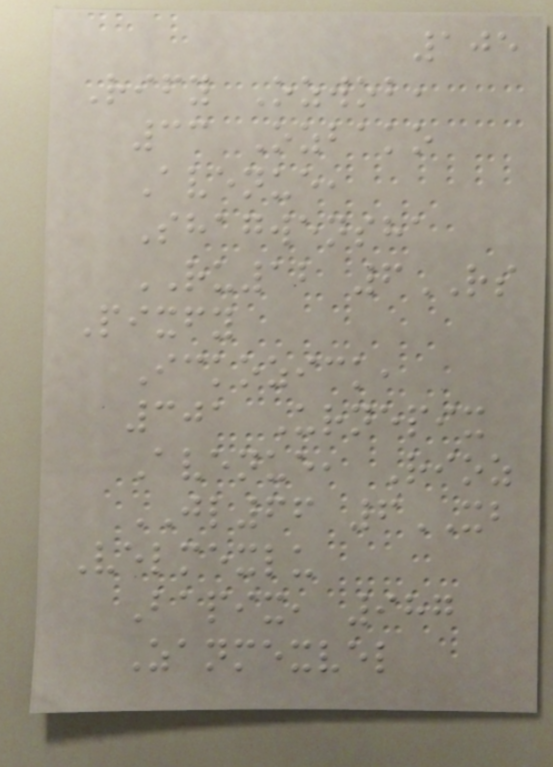105
Rify Ozwob,
33 Ozbako
Avenue,
Shagwensha
RU12 6RS
Pixfy
Ickozick,
301 Urnepix
Avenue, Rioz
JL66 6XB
Velmexlu
Bapix, 987
Zanmexvel
